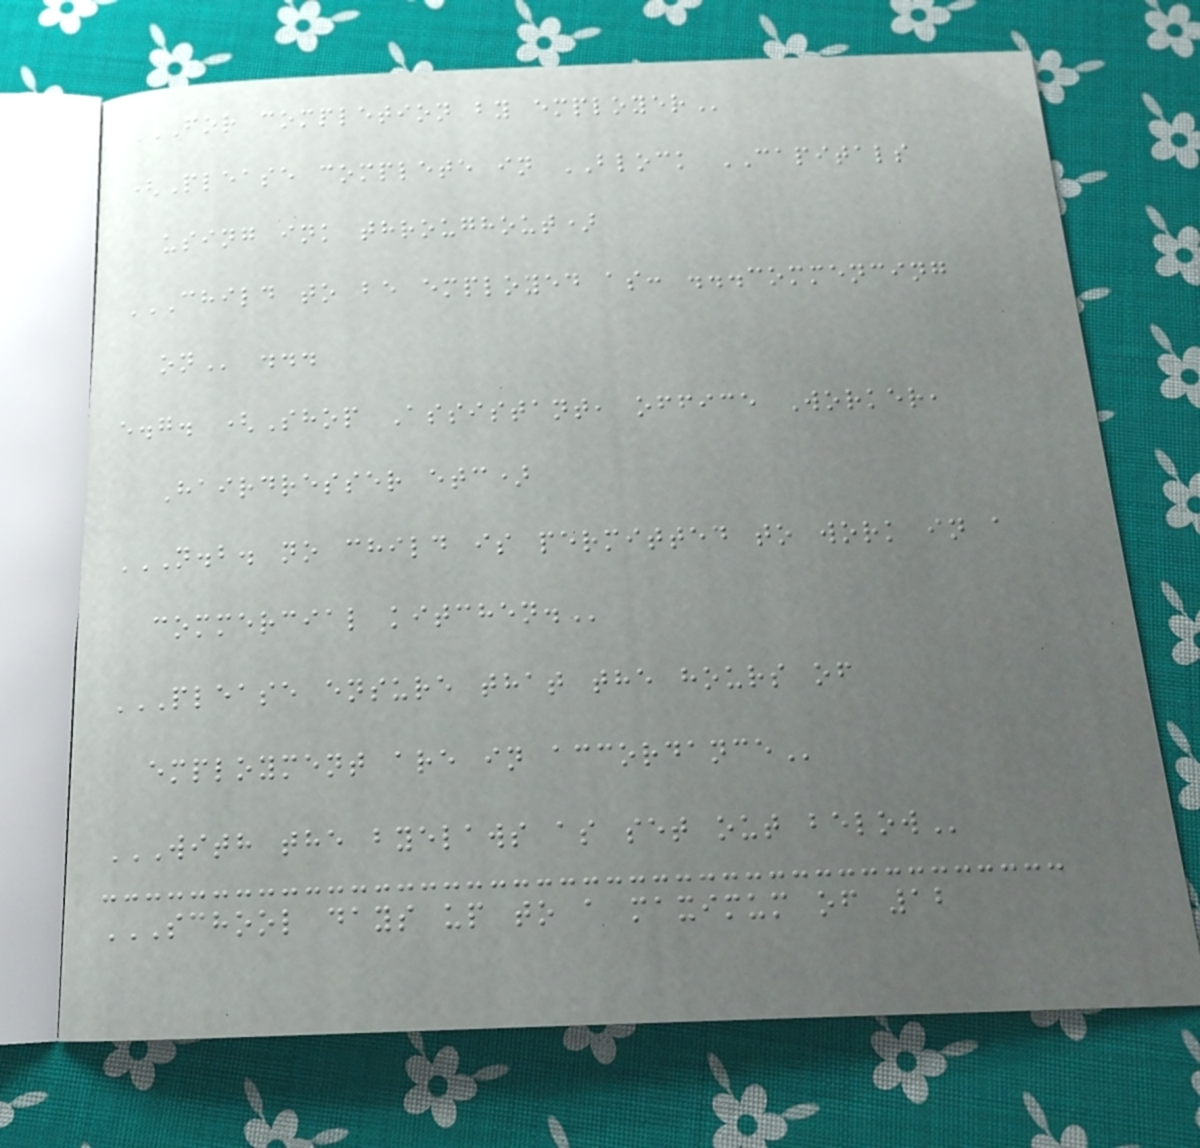FOR COMPLETION BY EMPLOYER
(Please complete in BLOCK CAPITALS
using ink throughout)
CHILD TO BE EMPLOYED AS: ...COMMENCING
ON ...
e.g. (Shop Assistant, office Worker,
Hairdresser etc)
N.B. NO CHILD IS PERMITTED TO WORK IN A
COMMERCIAL KITCHEN.
PLEASE ENSURE THAT THE HOURS OF
EMPLOYMENT ARE IN ACCORDANCE
WITH THE BYELAWS AS SET OUT BELOW
SCHOOL DAYS UP TO A MAXIMUM OF 12
